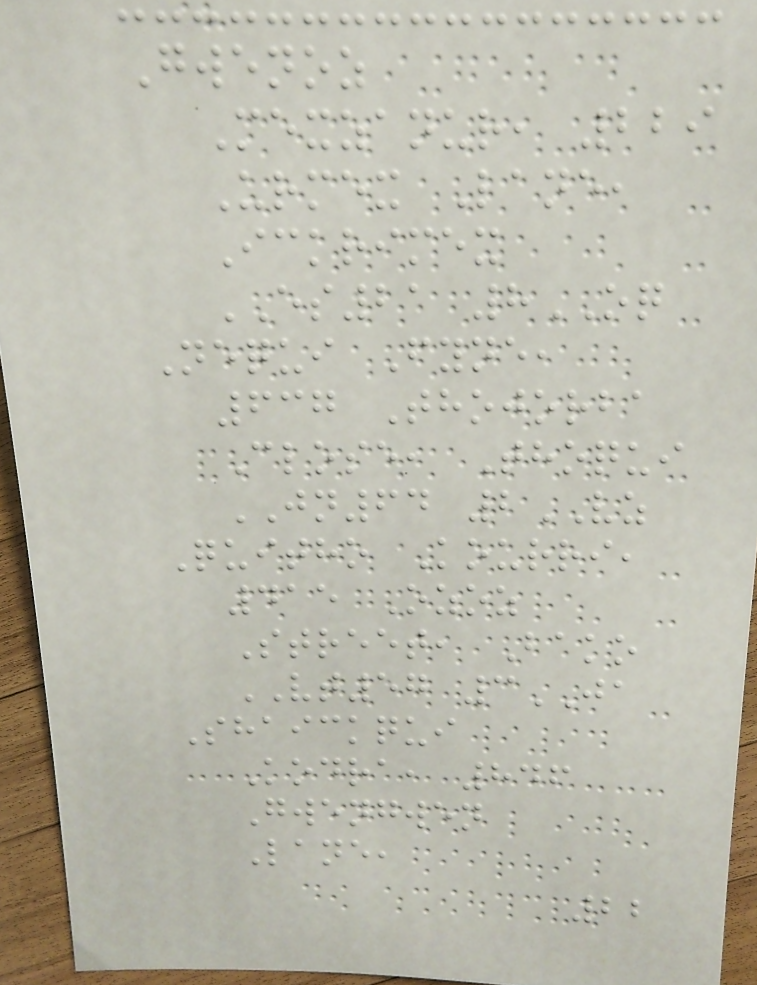Gwenoz
Mexzanur, 229
Urmex Lane,
Ickrimex
ES21 8OQ
Nequi Fyne,
637 Thojorba
Close, Thoqui
JN64 2VZ
Quitho Kourri,
415 Ozoz
Street, Bako
VT57 3JA
Shaickqui
Kodra, 846
Gwengwen
Lane,
22
